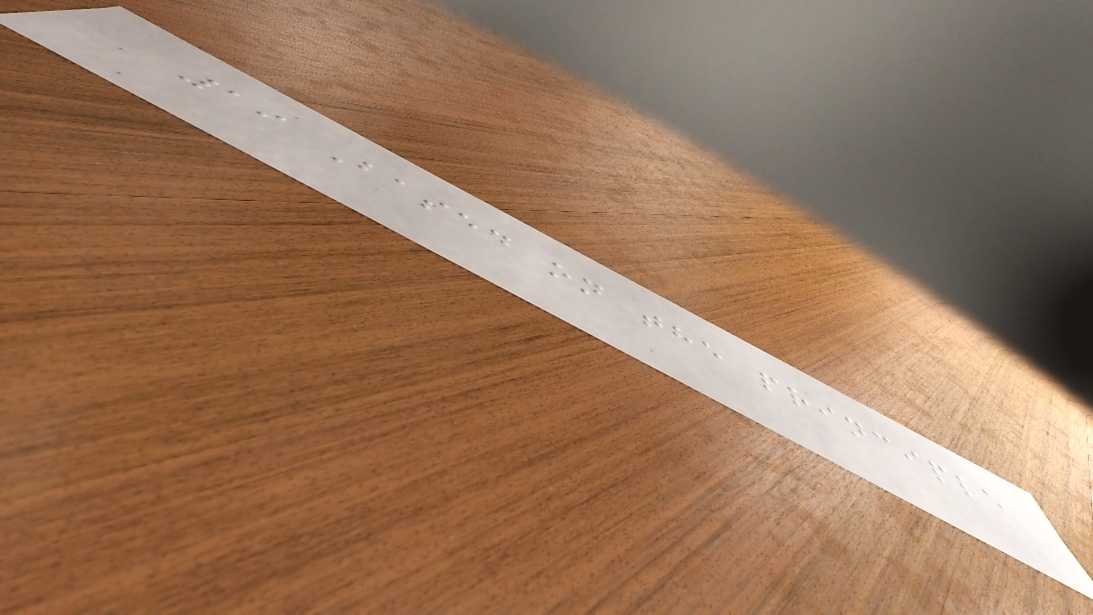19 Based on the principle
